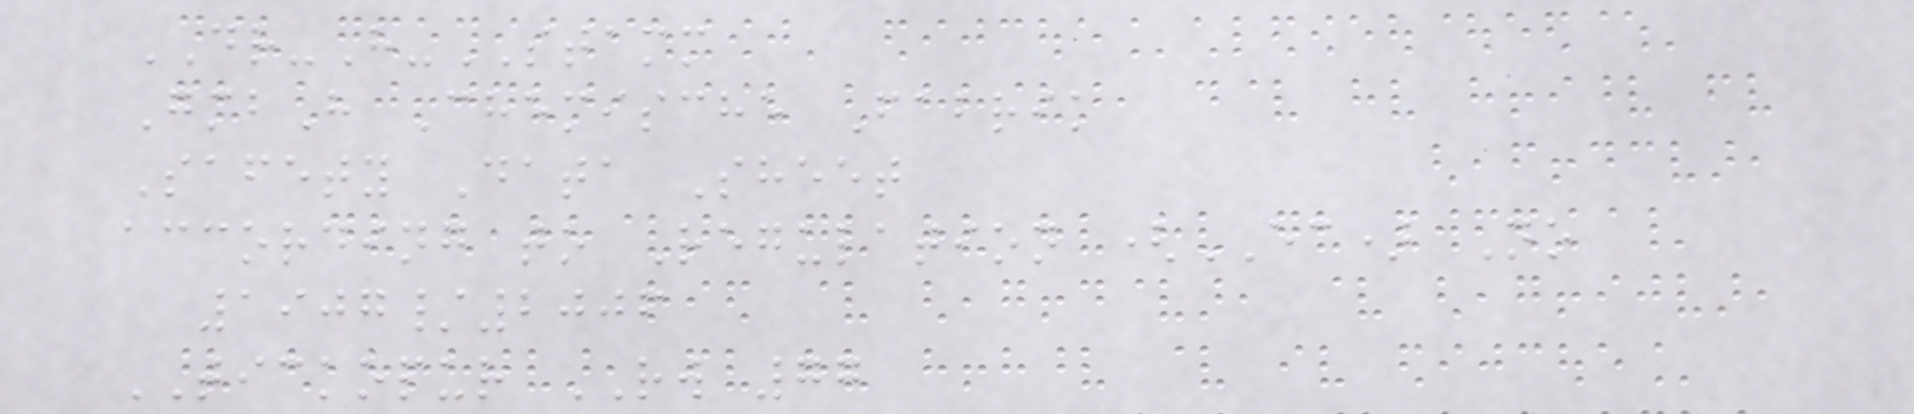DR-H-STAMM
GmbH Chemische Fabrik
Safety Data Sheet
according to Regulation (EC) No
1907/2006
TICKOPUR RW 77
